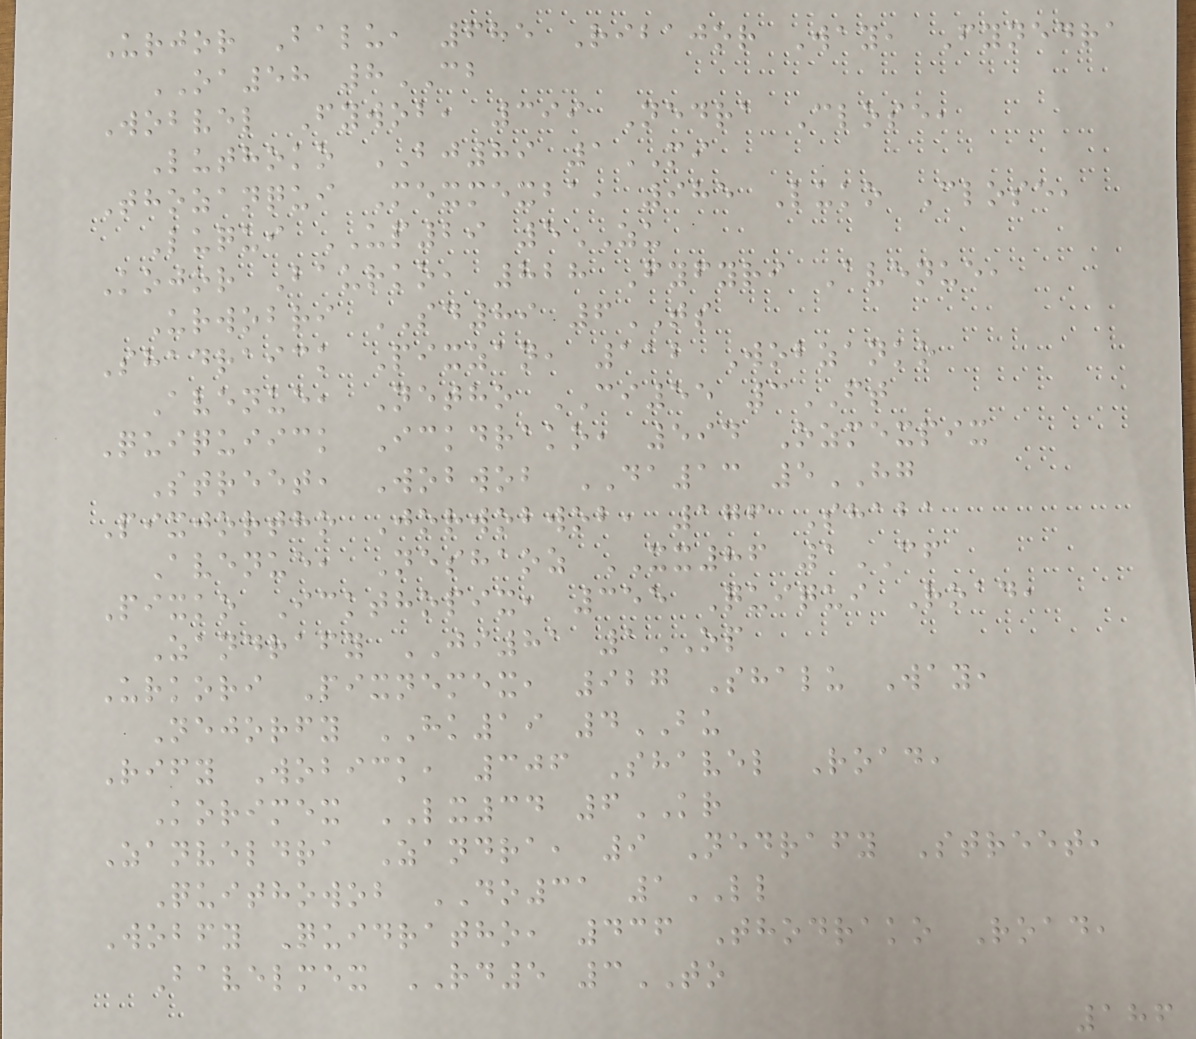Urjor Balu, 685 Ribajor Way, Fynedra
OA58 8CB
Wobvel Fywob, 399 Nedra Close,
Luthoko BJ89 1MI
Thozanqui Mexmexba, 985 Luko Close,
Luqui UP29 5ZU
Kojor Baurko, 828 Fyfyri Avenue,
Urwobri SD89 6TS
Shadraick Pixzan, 112 Wobzanko
Avenue, Netho CI55 3FT
Quiquiick Ickdrako, 594 Ozmexpix
Street, Wobwob DA13 5HG
Pixjortho Jorwobwob, 176 Shaba
Avenue, Neshaoz XX86 1CF
Pixko Ickthopix, 355 Quiqui Road,
Zandrafy JI81 1OP
Urkori Pixnemex, 927 Shalu Way,
Nejorfy HK19 4BU
Rify Wobick, 306 Shavel Road,
Korimex LX34 6KR
Zanveldra Zandra, 9 Nedrafy Street,
Quithowob DO31 1LL
Wobfy Quidratho, 436 Thodrako Road,
Bavelmex RD5 3TO
186
